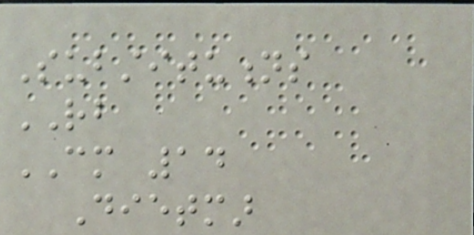Substitutions
RB
CM 14
Dietmar
